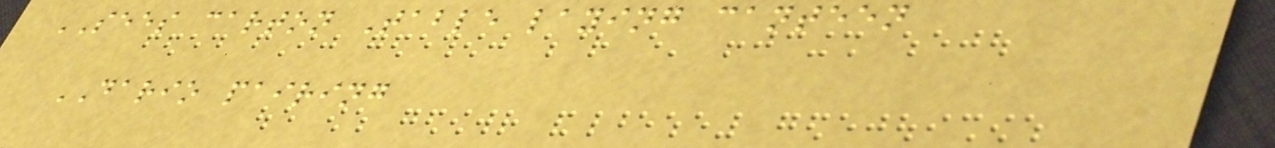SEES carton Table laying canteen
DARIO pairing
